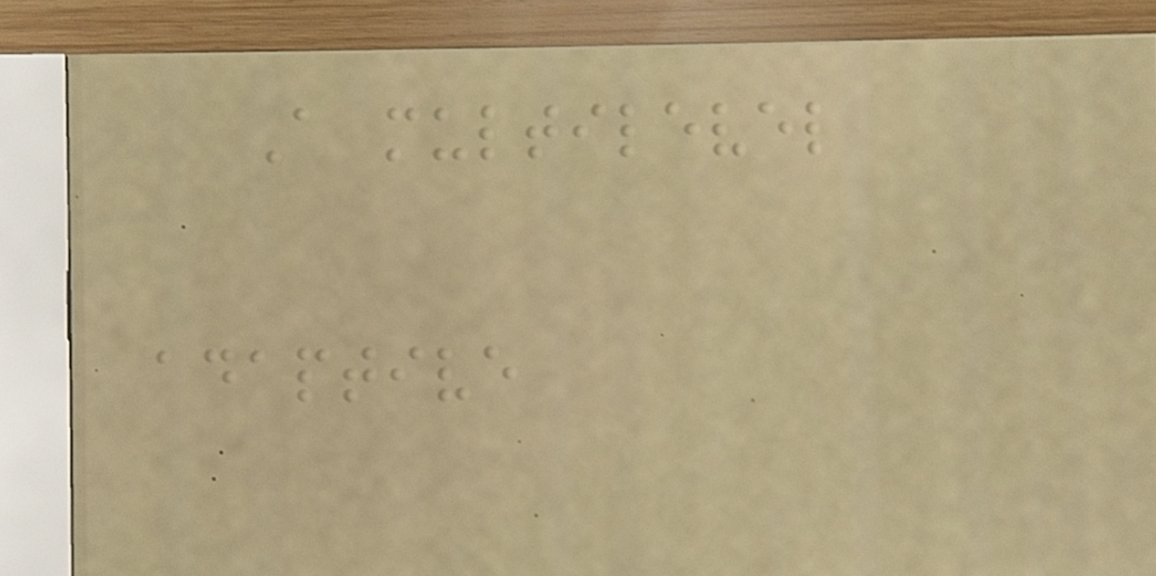A multilevel
adaptive
